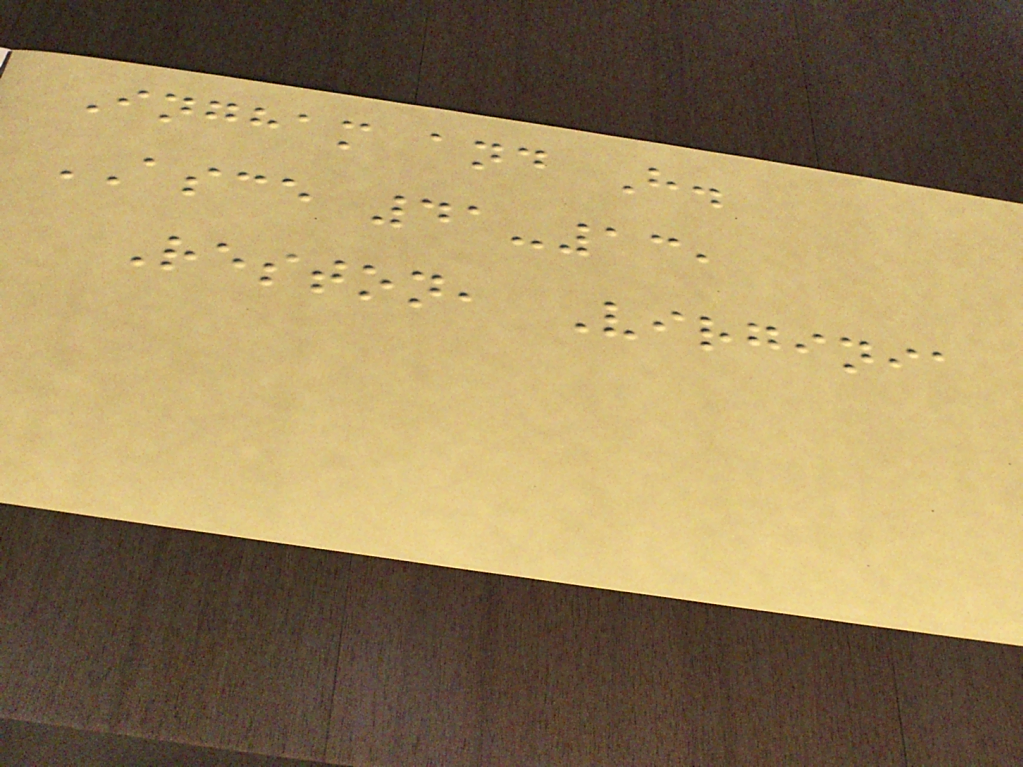Ingham and H.
ASCE 41-13,
Reston, Virginia
